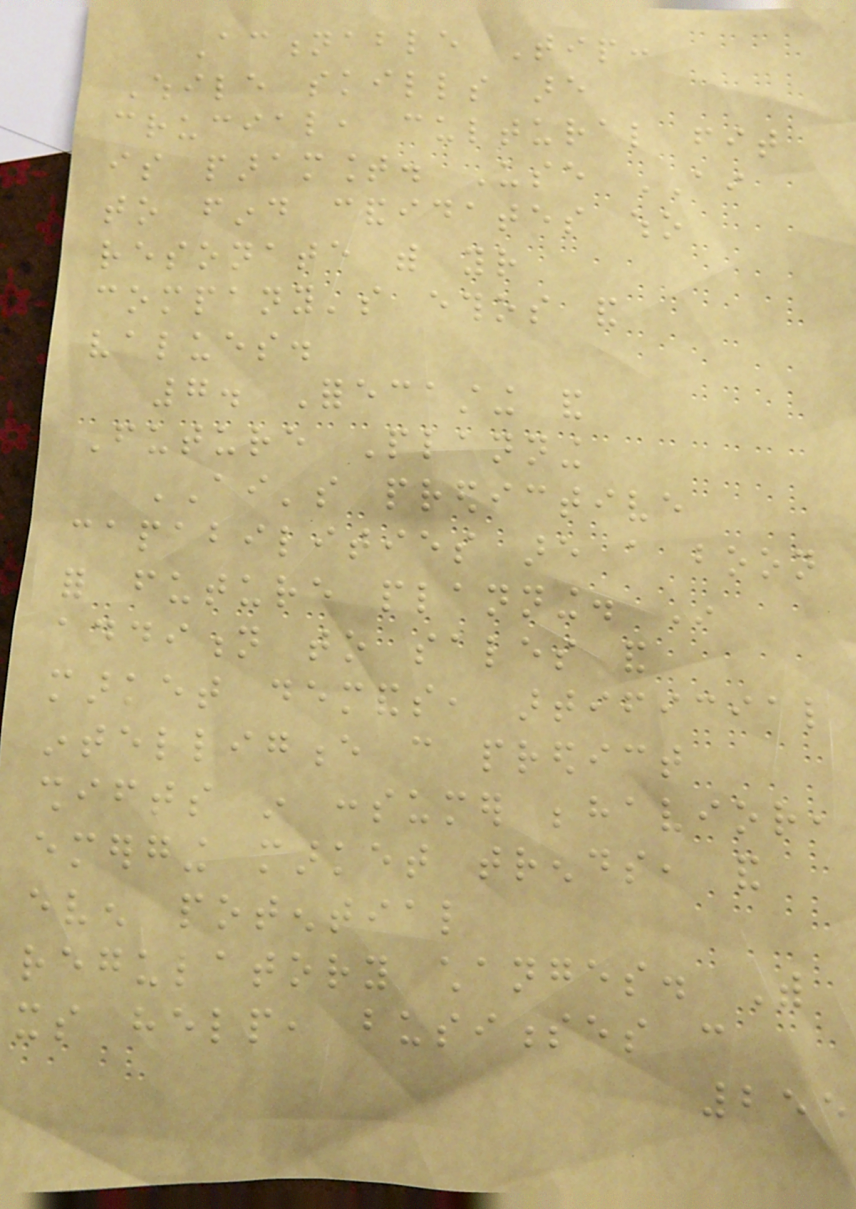Actionable Tip:
While skills are
crucial, cultural fit
is paramount. Use AI
to find candidates who
resonate with your
company's ethos and
values.
7. Forecasting and
Future Planning
AI's predictive
capabilities are a boon
for future planning. In
addition to sales and
market demands, artificial
intelligence can predict
shifts in consumer behavior,
emerging market trends, and
even potential
regulatory changes. With
its help, businesses can
255
